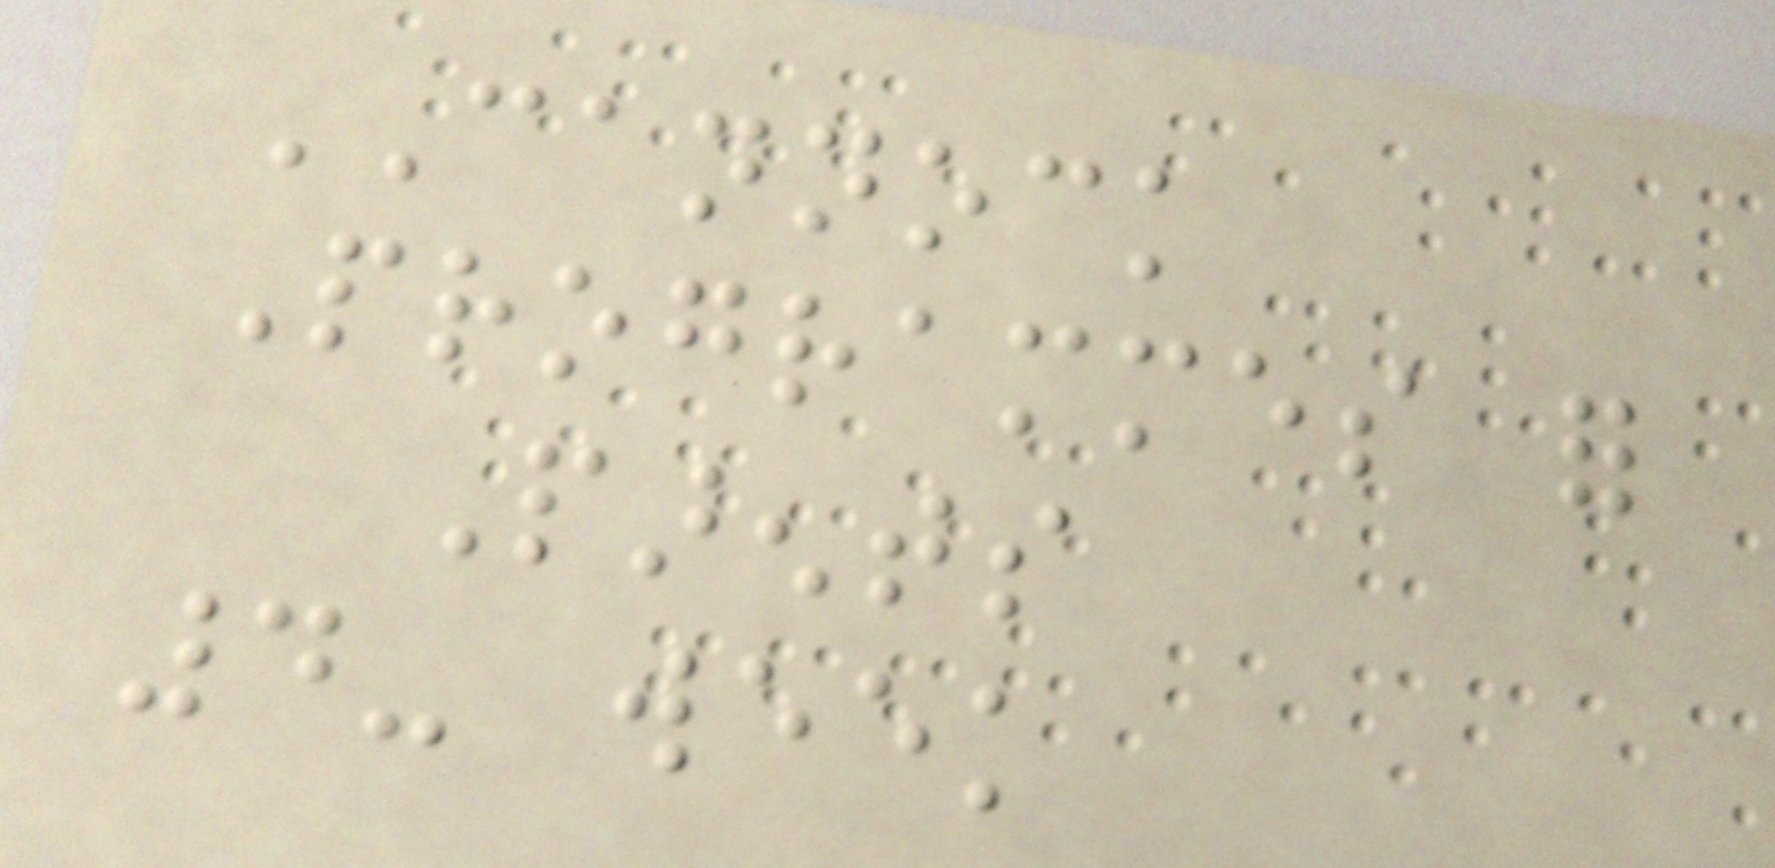CANNOCK
Programmes for
Parents
4- week
